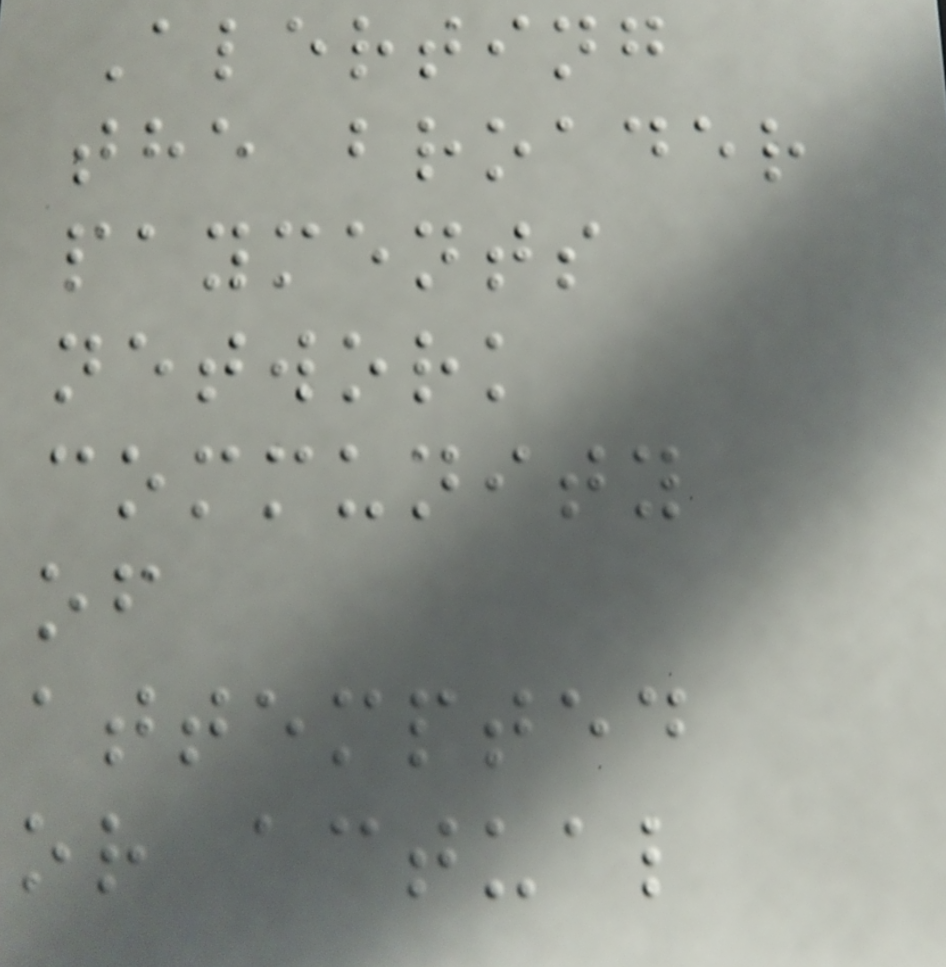Alerting
the broader
payments
network
community
of
attempted
or actual
